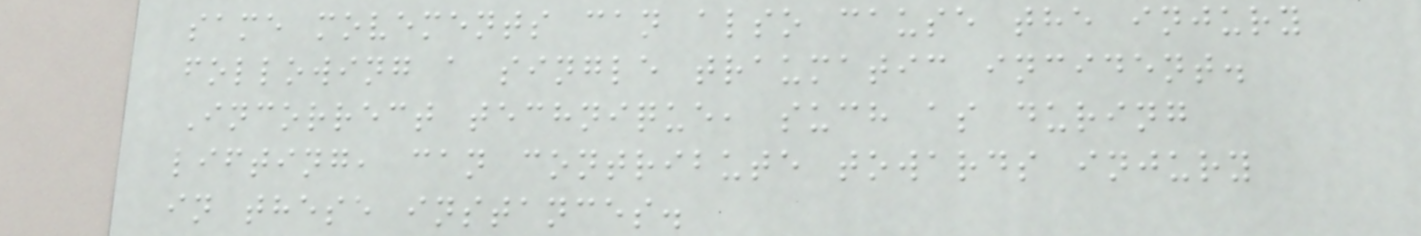same movements can also cause the injury
following a single traumatic incident.
Incorrect technique, such as during
lifting, can contribute towards injury
in these instances.
